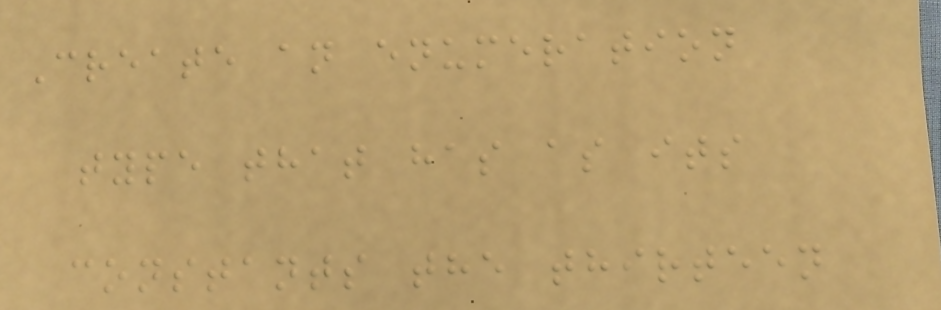Create an enumeration
type that has as its
constants the thirteen
